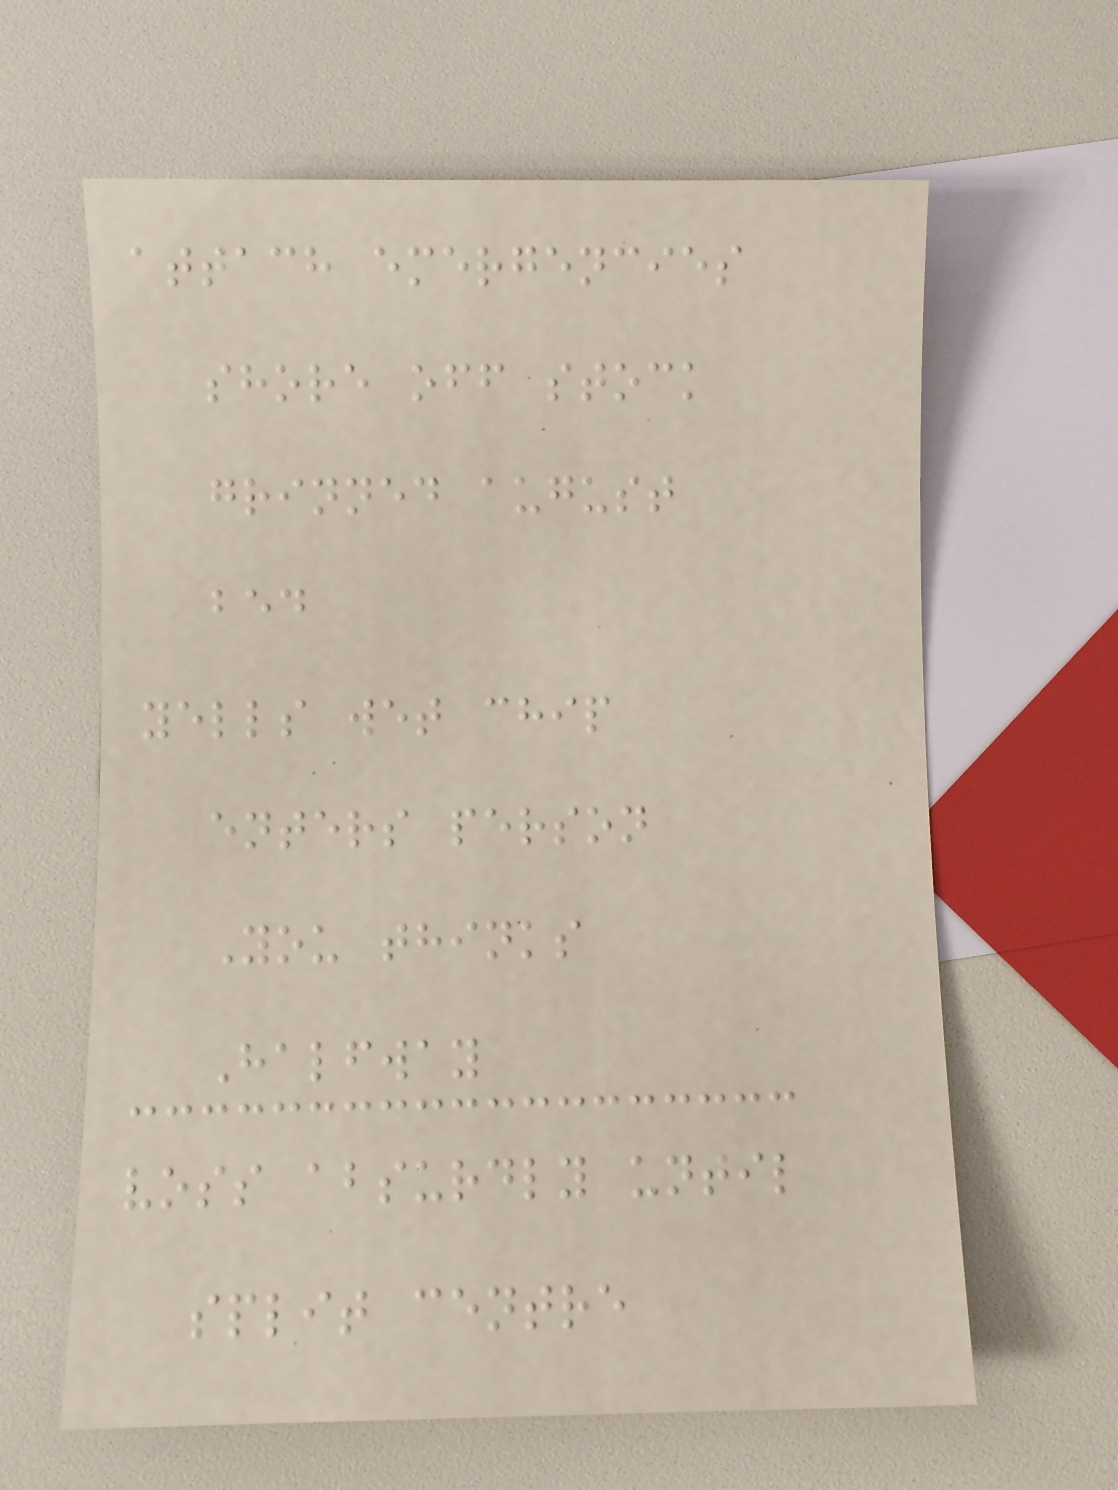attach emergencies
shore off stock
grinned august
bed
yells wet chip
enters person
You thinks
Halfway
voss absurdly until
split centre
